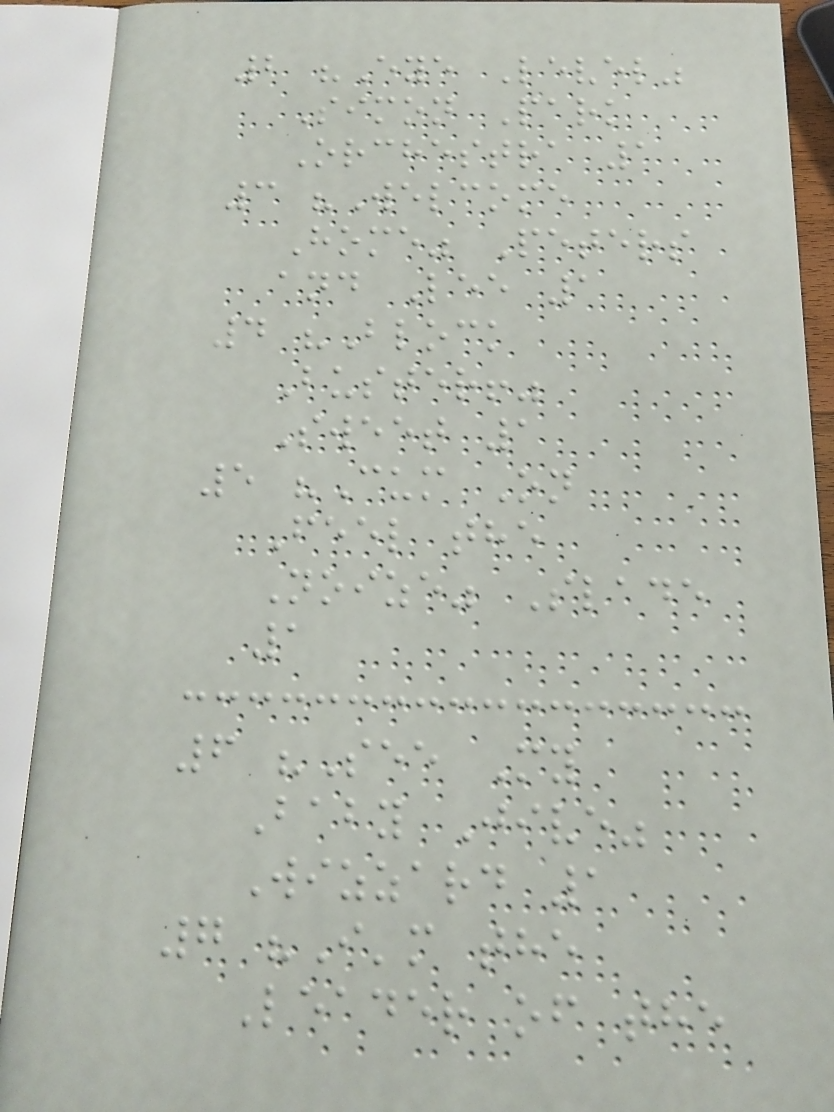2 "Eye Level"
Simon Park
Orchestra 1
3 "Welcome
Home" Peters
and Lee 1
4 "Block
Buster!"
Sweet 1
5 "Cum On
Feel the
Noize" Slade
1
6 "See My
Baby Jive"
Wizzard 1
7 "I'm the
Leader of the
